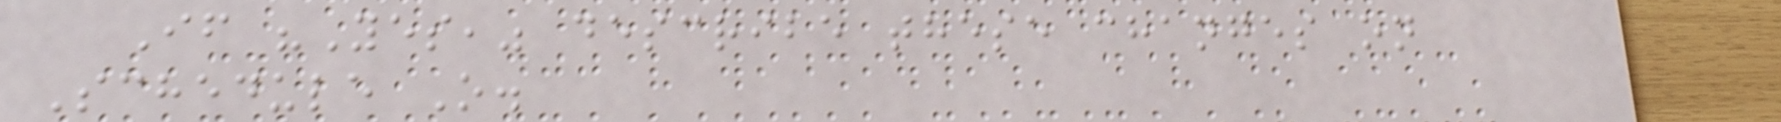If "Yes," describe these changes on
Schedule O.
